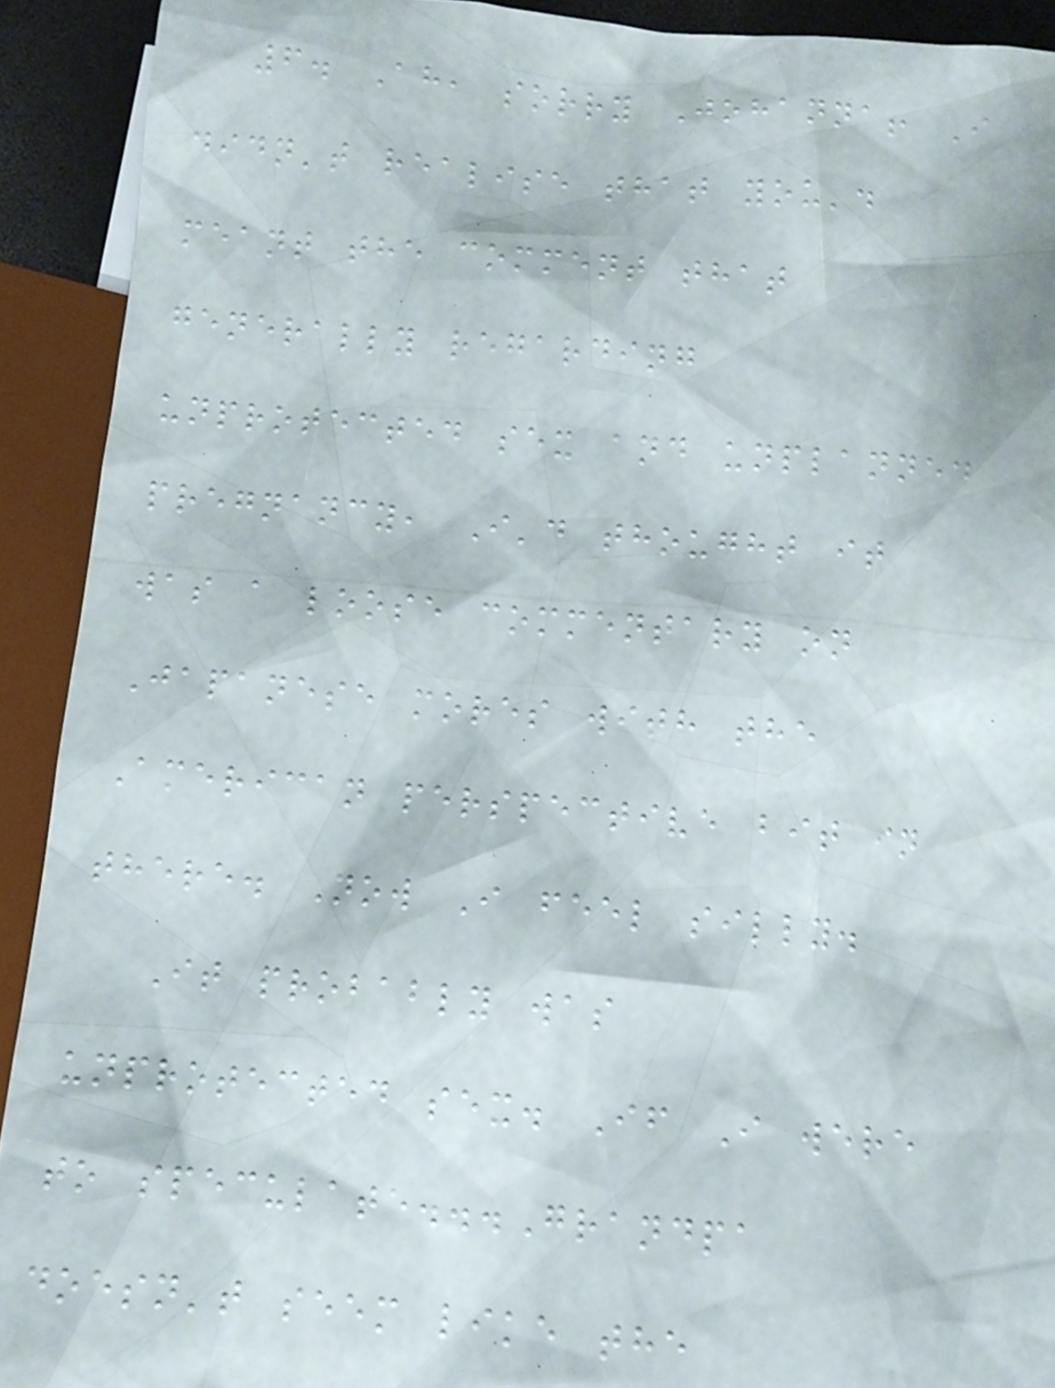6. Ah, sorry Johanna! I
didn't realise that you'd
meant the comment that
generally regarding
unprotected sex and unplanned
pregnancy, I'd thought it
was a loose commentary on
Japanese mores with the
American perspective bit in
there. Now I feel silly.
It probably was
unprotected sex. If I were
to speculate...Grandpa
doesn't seem like the
